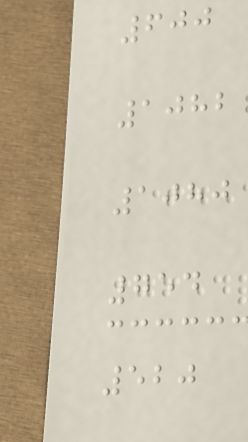600
1082
1080
754
520
